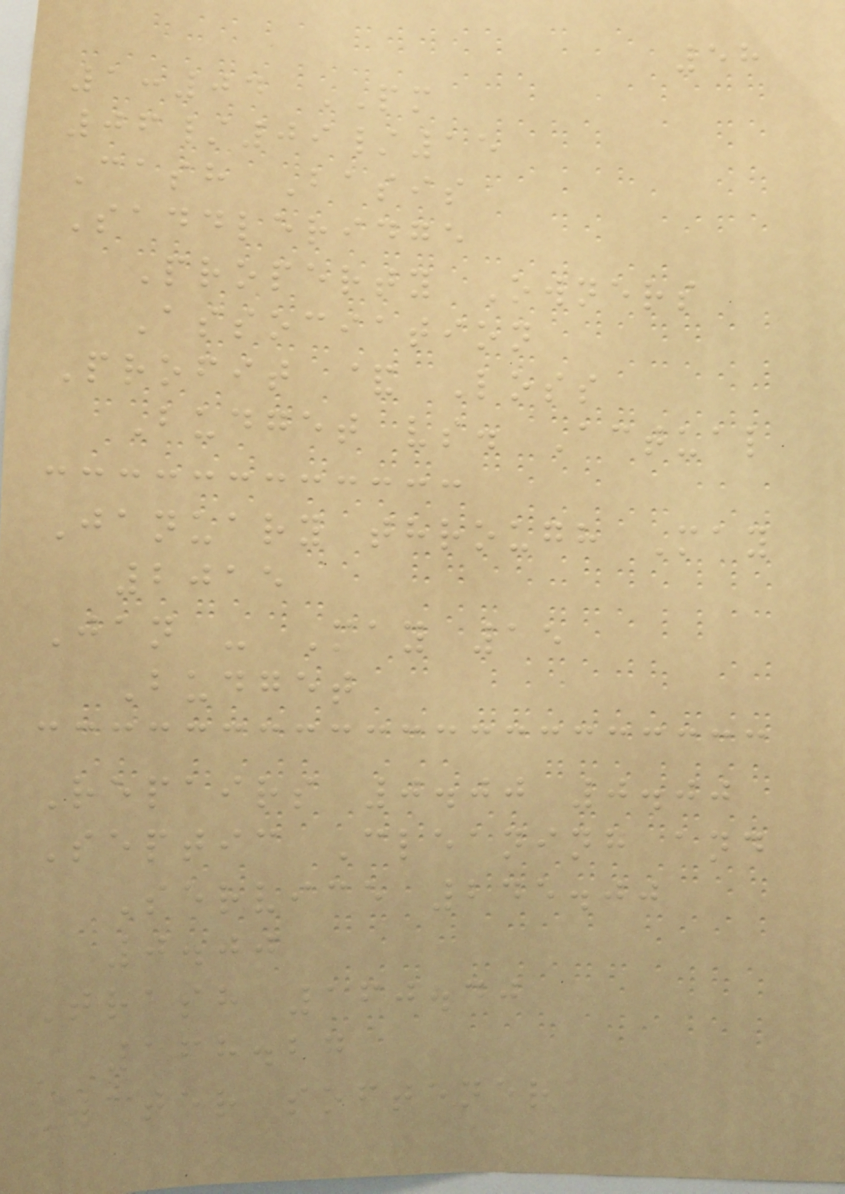58
1:04 PM
06/09/15
Cash Basis
Saddleridge
Property Owners
Association
Profit & Loss
Budget vs. Actual
January through May
2015
Jan - May 15
Budget
Repairs 0.00 0.00
Septic Cleaning and
Service 245.00
0.00
Trash 160.40
168.27
Water softener
